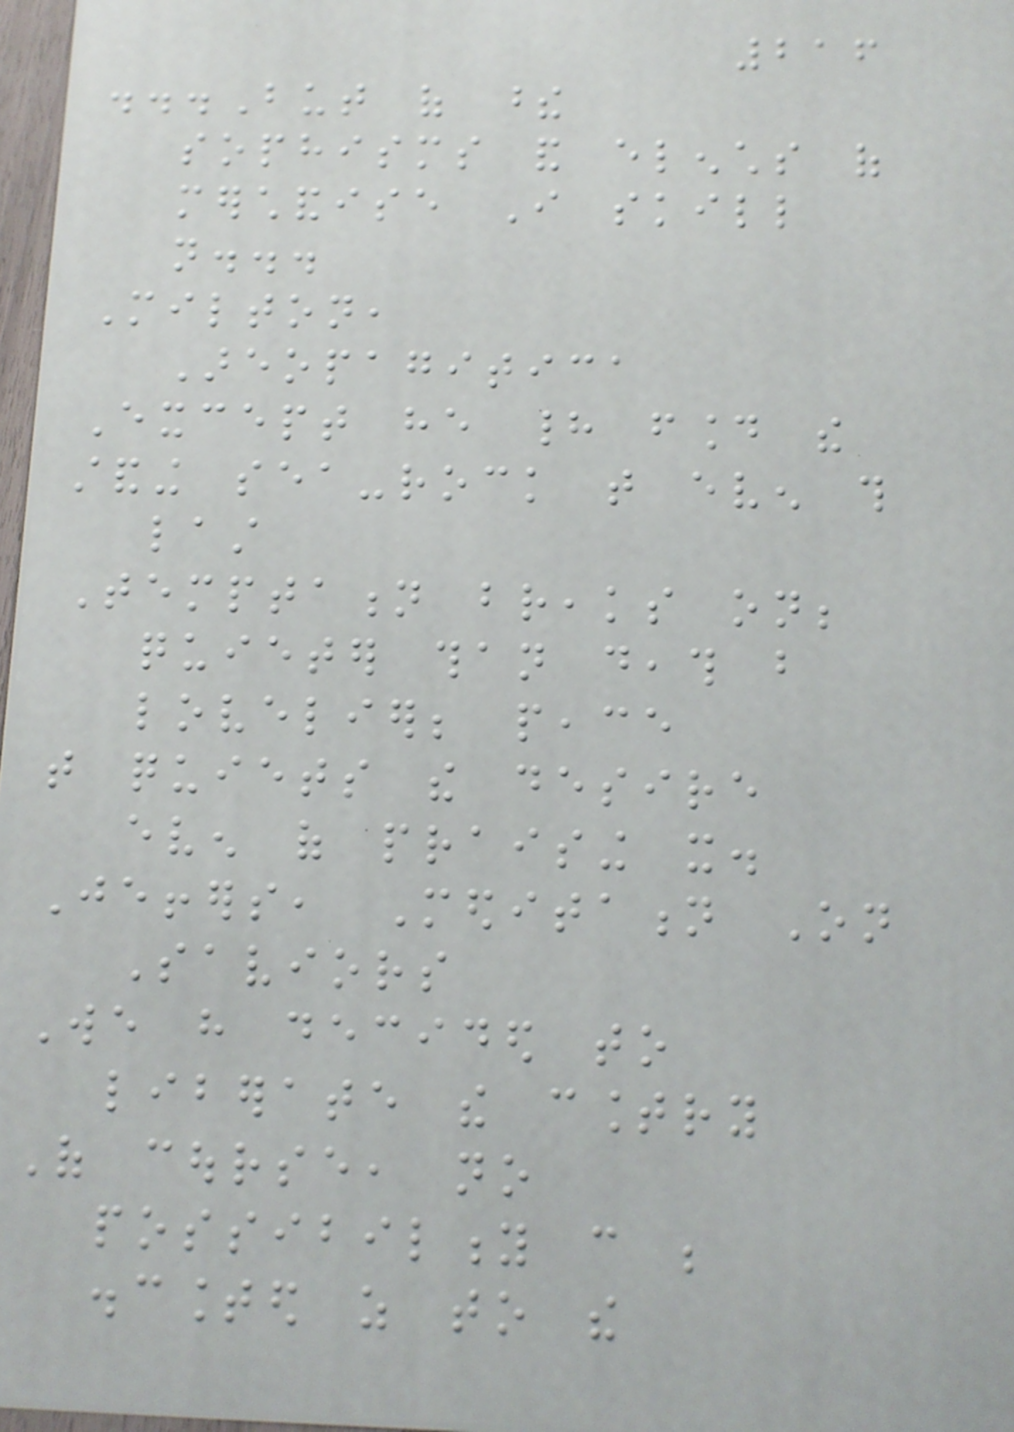216
...But of these
sophisms and elenchs of
merchandise I skill
not...
Milton,
Areopagitica
Except he had found the
standing sea-rock that even this
last
Temptation breaks on;
quieter than death but
lovelier; peace
that quiets the desire
even of praising it.
Jeffers, Meditation On
Saviors
We have decided to
liberate the country
Of course, no
possibility can be
discounted as to the
